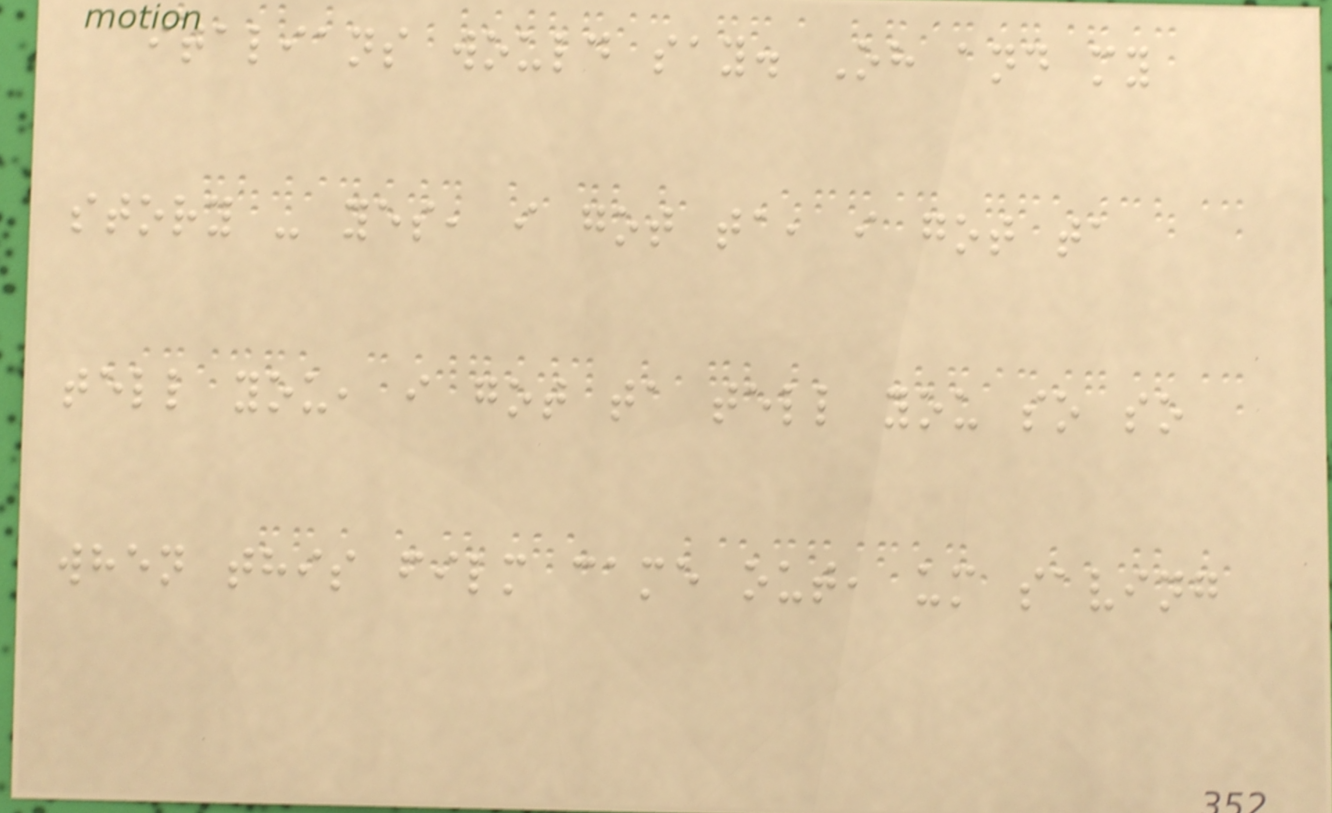italians would say. Oh and my
story - yes, i got ta, i got ta
tell you, i got ta tell you so so
when this film came out, um saving
